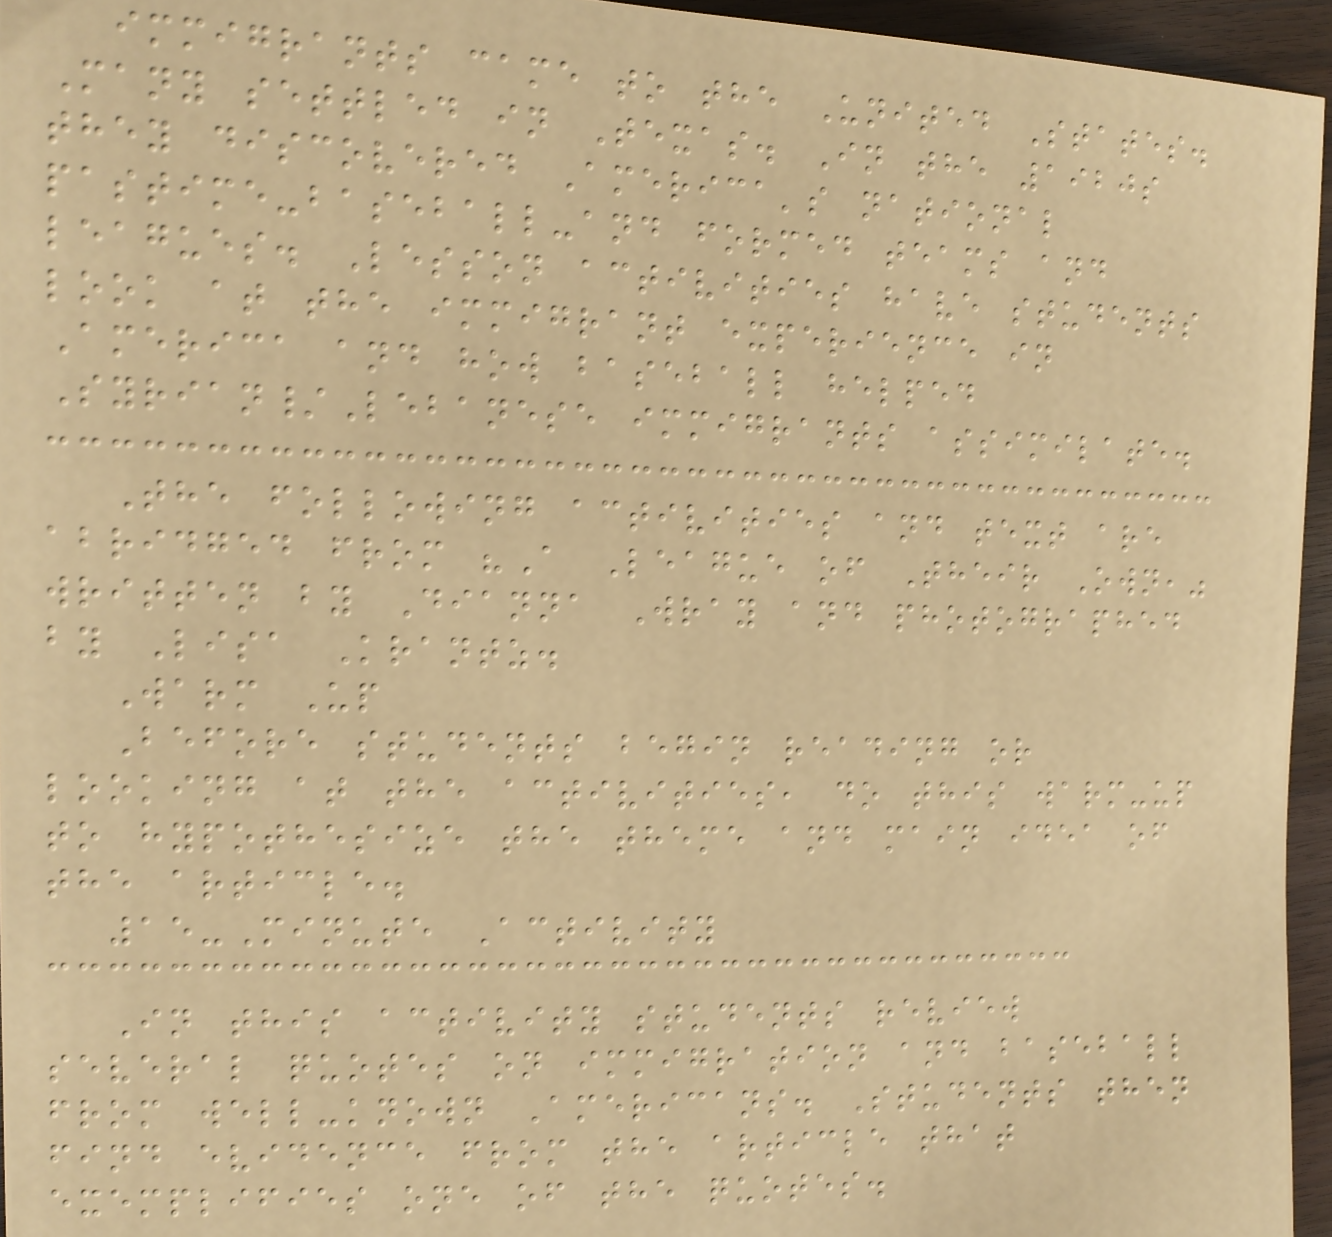immigrants came to the United States.
Many settled in Texas. In the 1920s
they discovered America's national
pastime-baseball-and formed teams and
leagues. Lesson activities have students
look at the immigrant experience in
America and how baseball helped
Syrian/Lebanese immigrants assimilate.
The following activities and text are
abridged from "A League of Their Own,"
written by Dianna Wray and photographed
by Lisa Krantz.
Warm Up
Before students begin reading or
looking at the activities, do this warm-up
to hypothesize the theme and main idea of
the article.
15-Minute Activity
In this activity students review
several quotes on immigration and baseball
from well-known Americans. Students then
find evidence from the article that
exemplifies one of the quotes.
